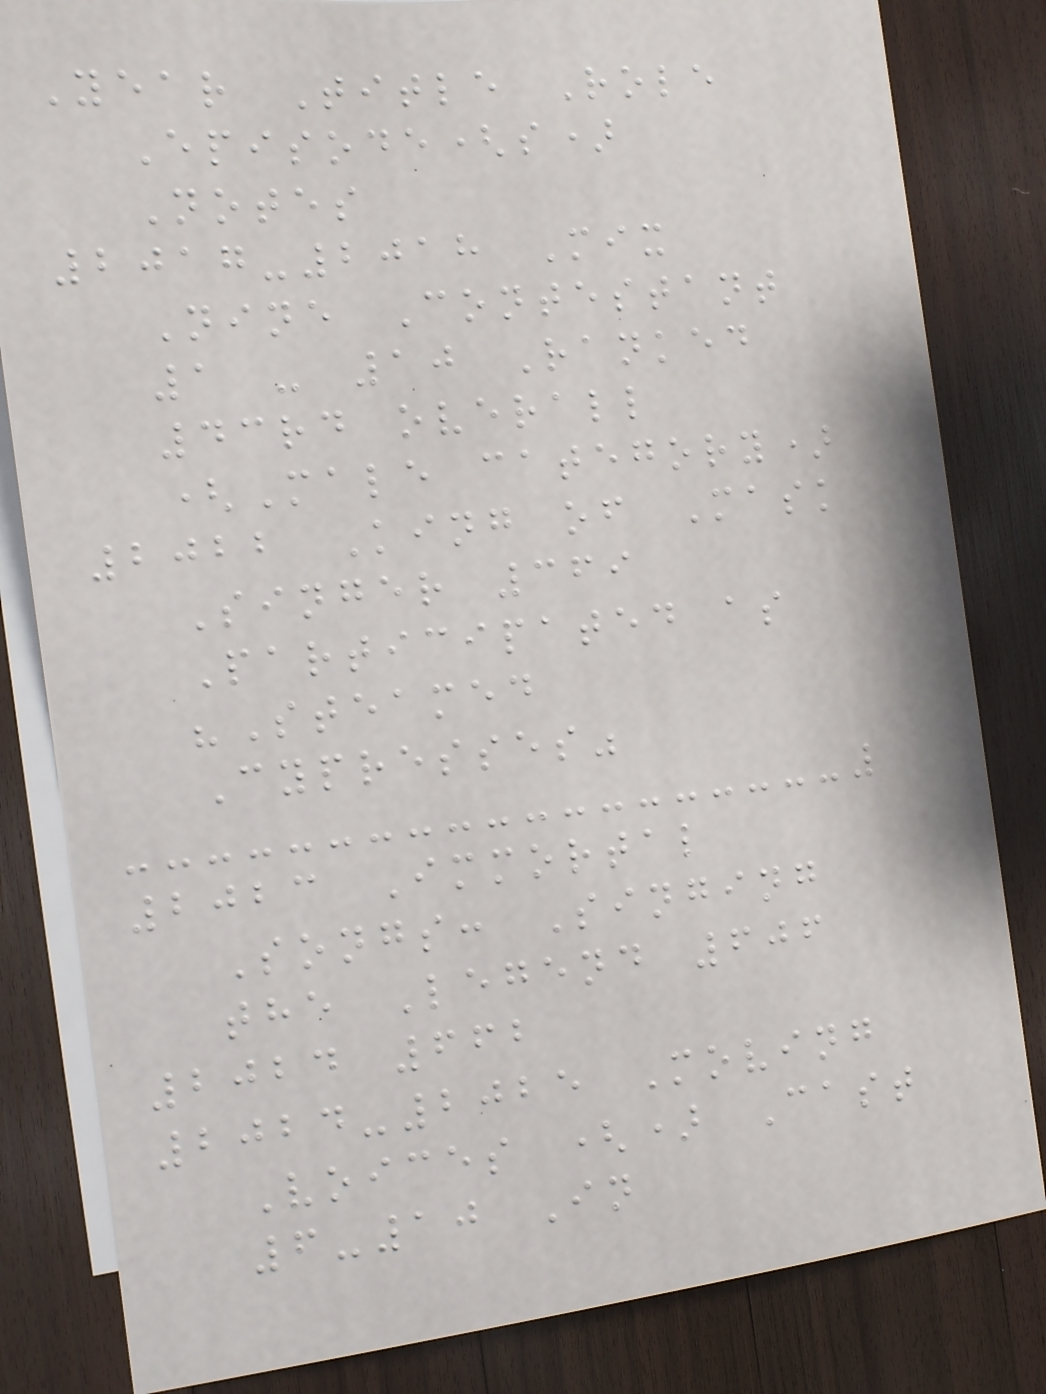Year Title Role
Episode(s)
Notes
2017-2018 Mix
Nine Contestant
1 - 10 Ranked
43rd overall
(Male category)
2022 King of Mask
Singer 369
Participated as
"Steamed
Cypresses"
2023 Immortal
Songs: Singing
the Legend 606
2024 662
2024-2025 Moving
Voices () Cast
6-10 In
